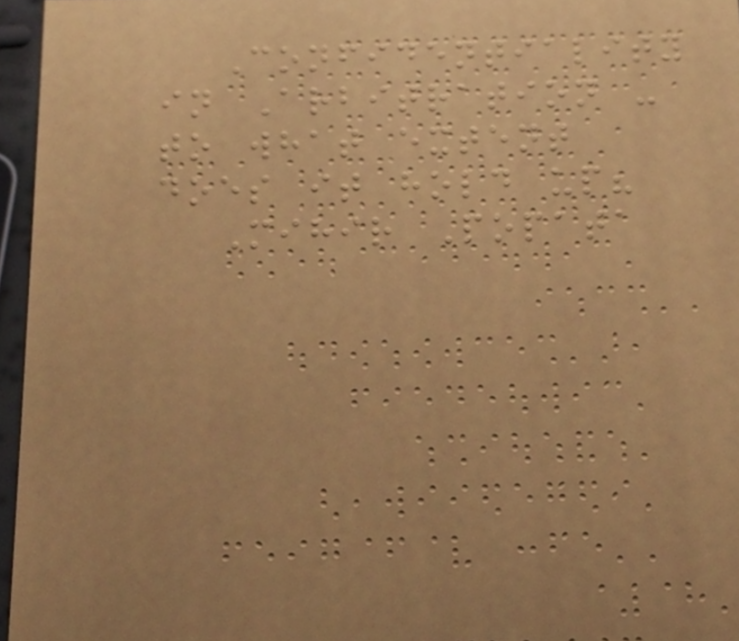Confidentiality
in Arbitration -
to what extent
does it hold up?
Mihir Popata
